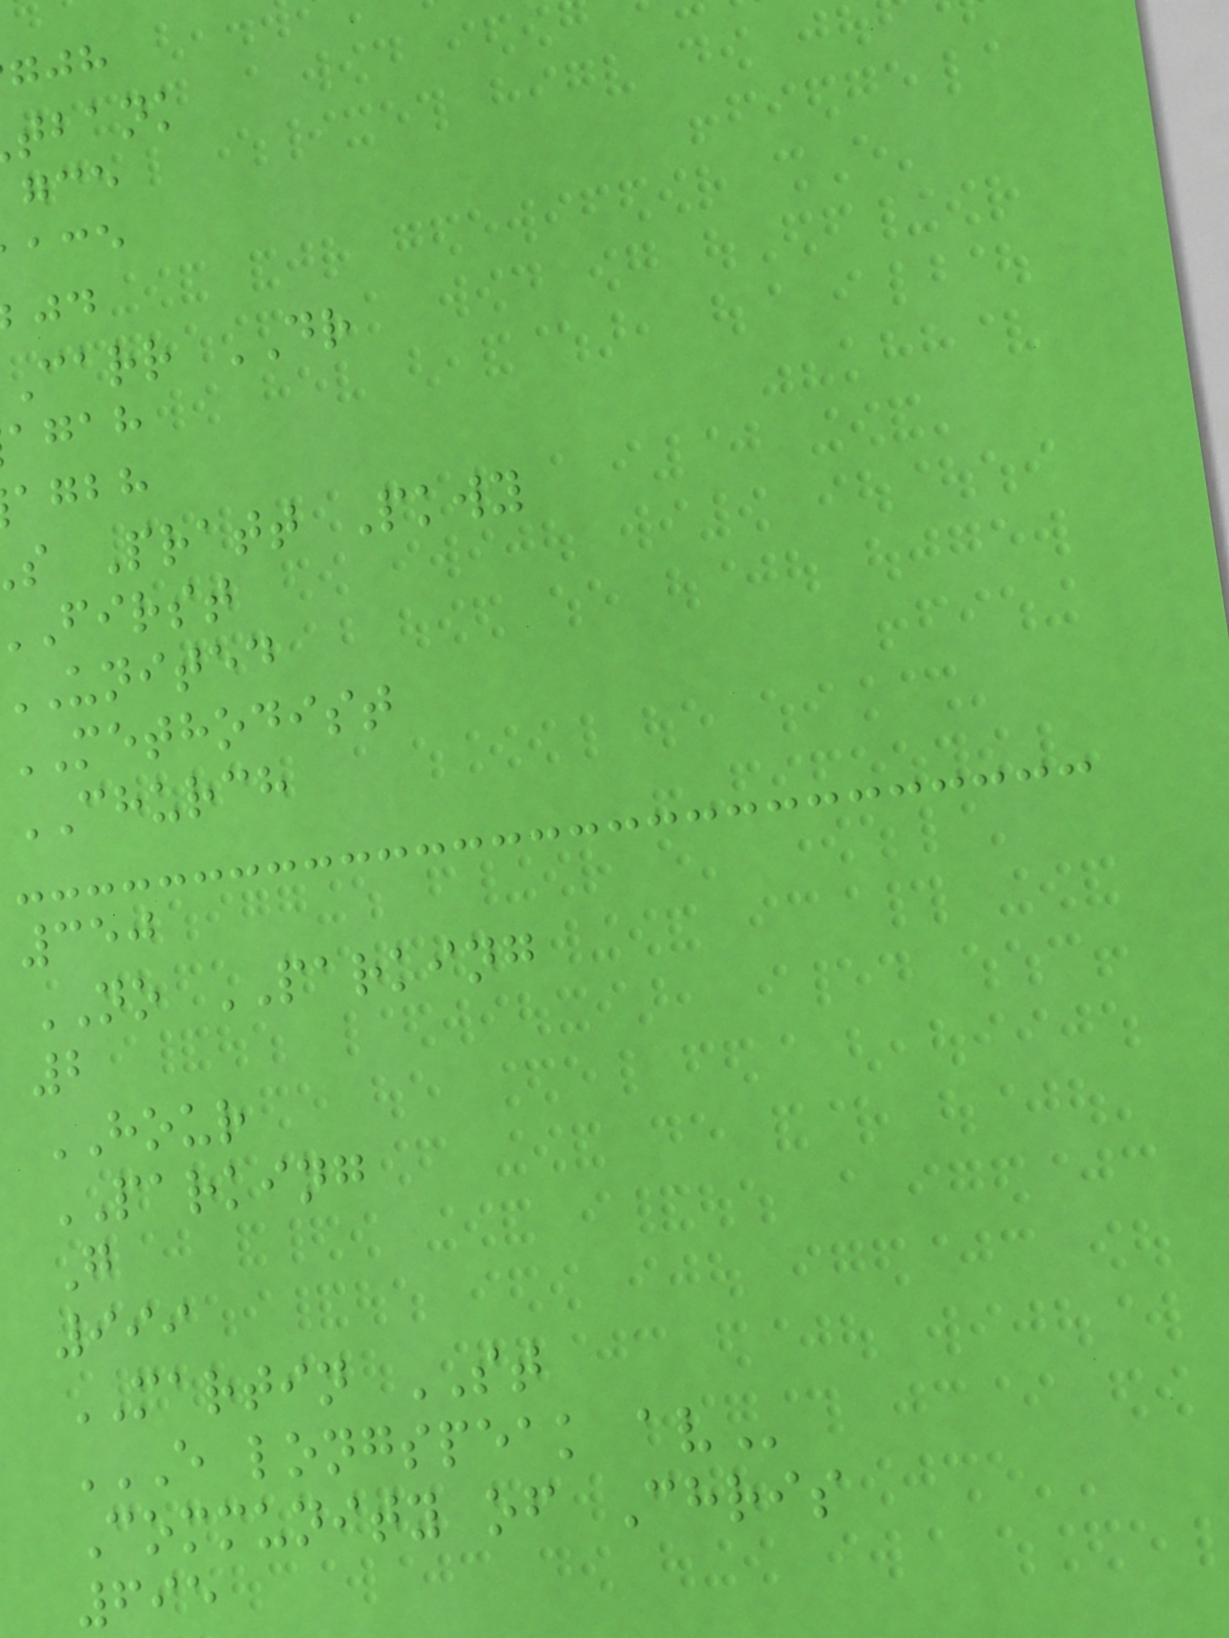tbank
carr DR
agah
agbh
s Pratt Pkwy
first
united
METHODIST
CHURCH
350
NO PARKING
2
HOUR
PARKING
G
999
MARTIN ST
E LONGSPEAK AV
Community of Chris
695
